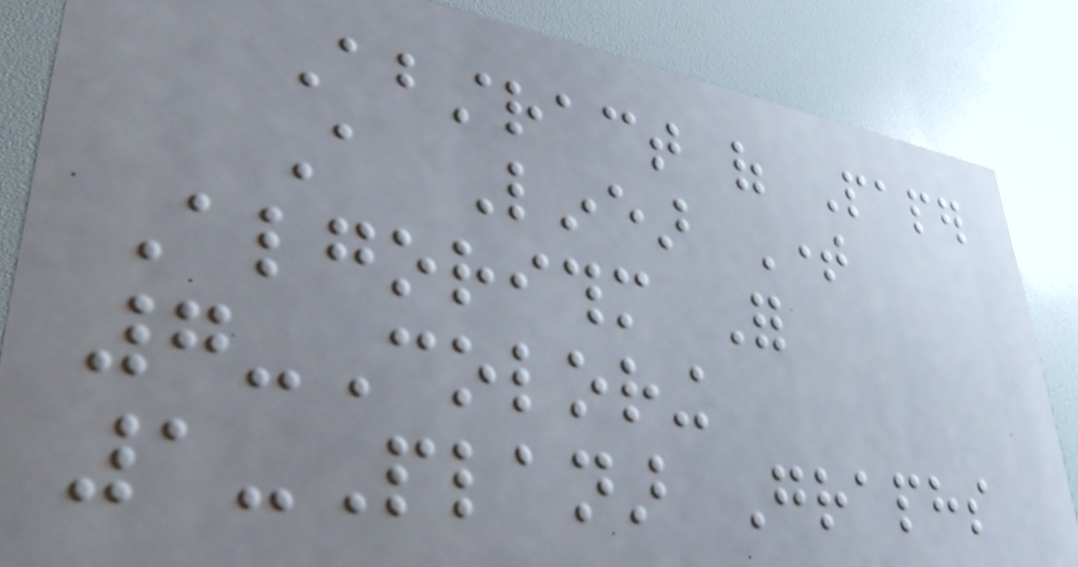Abstract of Paper
A Linear Time
Algorithm For
7-Coloring
1-Planar Graphs
